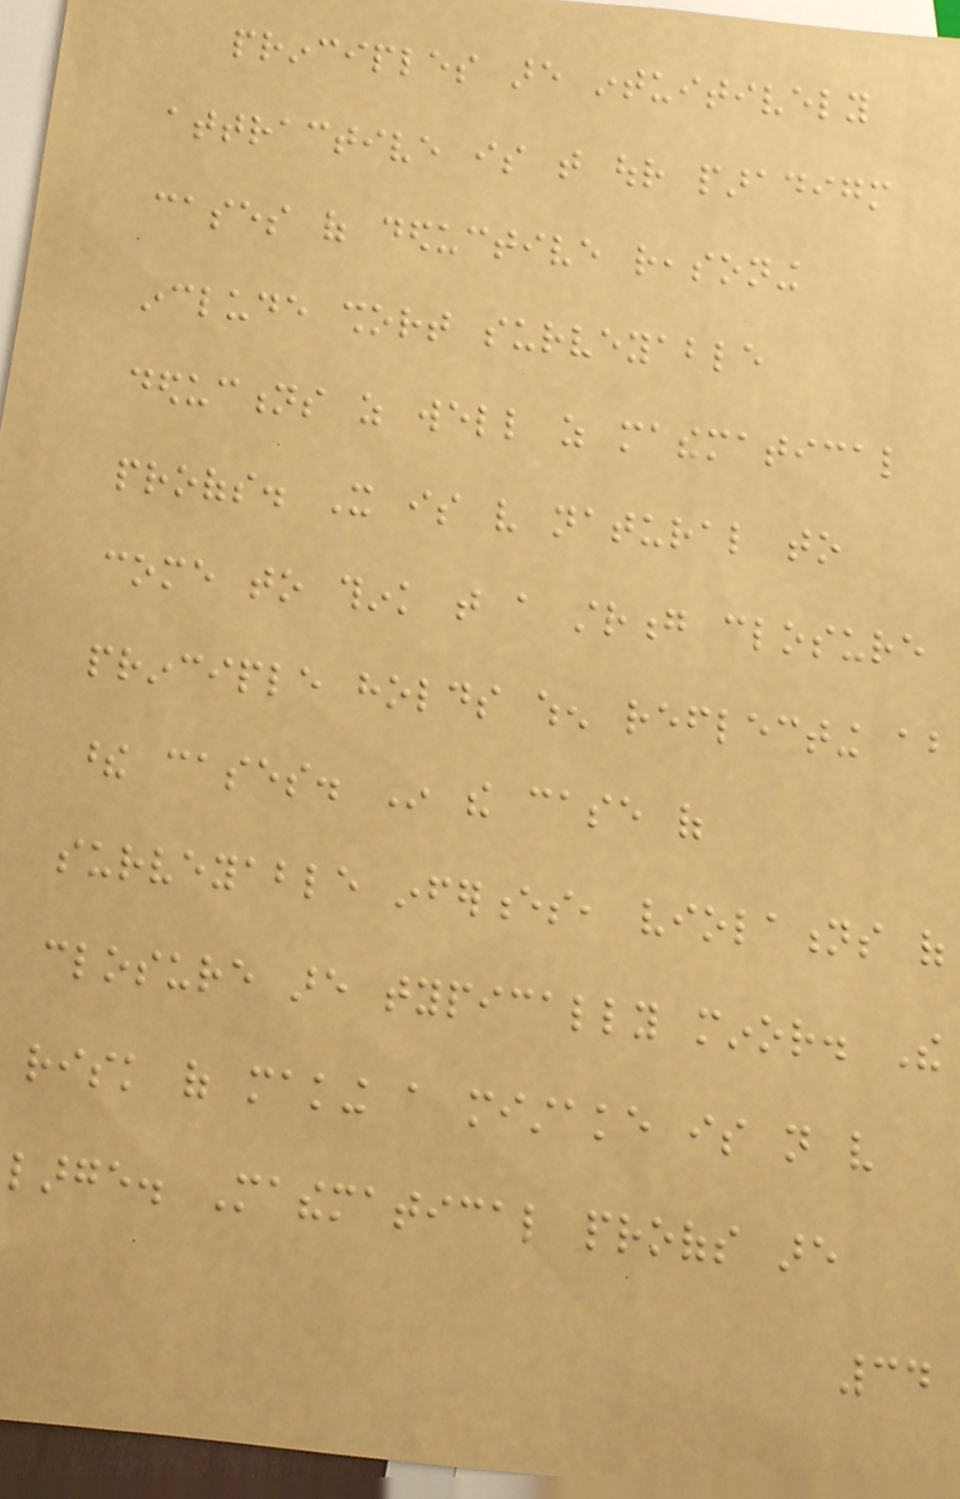principles are intuitively
attractive is that our paradigm
cases of deductive reasoning
include short surveyable
deductions as well as mathematical
proofs. It is very natural to
come to think that a strong closure
principle holds when reflecting about
these cases. In the case of
surveyable inferences, violations of
closure are typically minor. The
risk of making a mistake is not very
large. Mathematical proofs are
34
